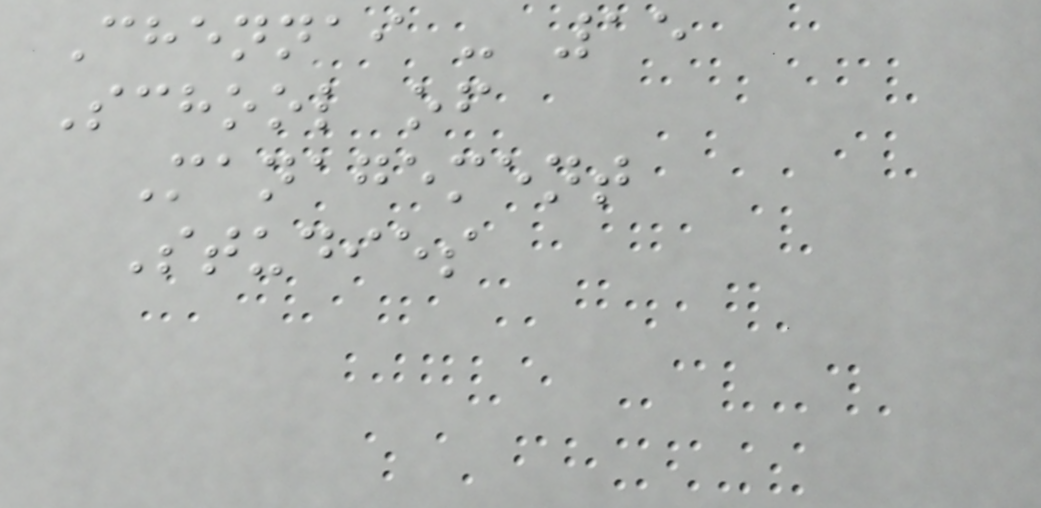Chennai - 15
School of
Management
Studies
